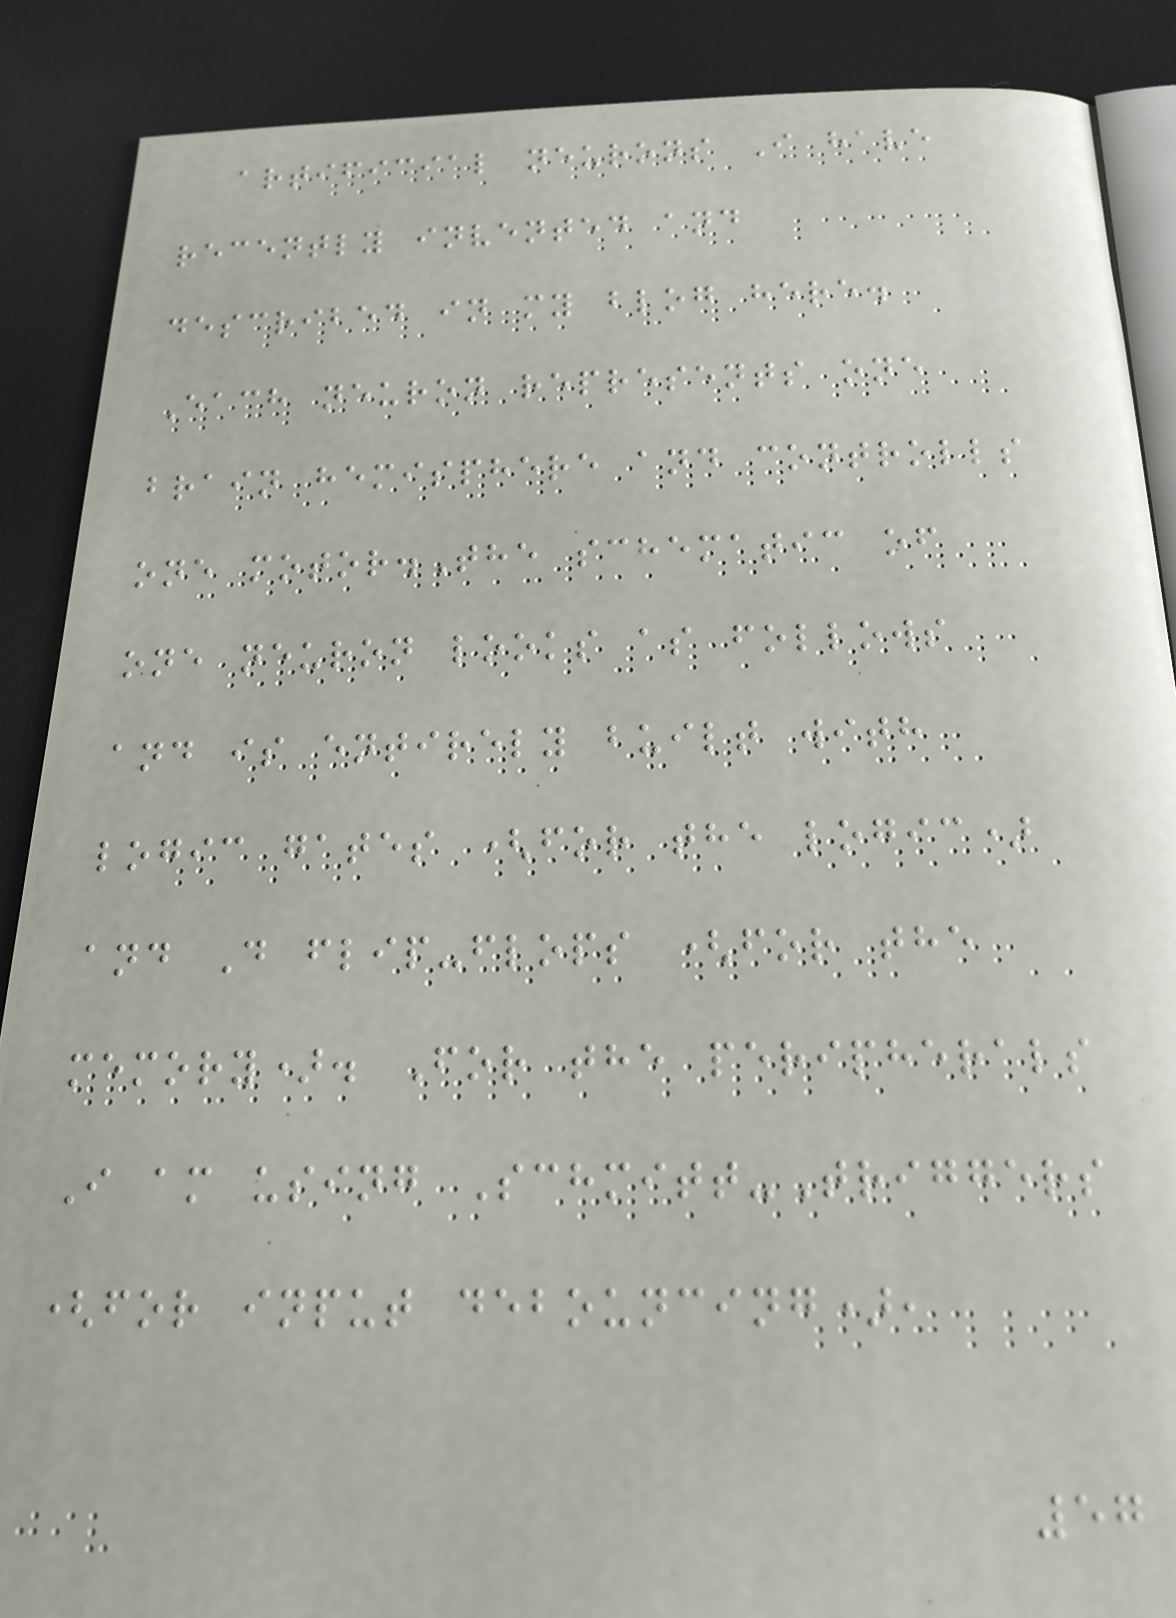artificial neurons I have
recently invented and
described in my blog here.
Each neuron represents one
brain hemisphere and controlls
one motor.The schematic of
one neuron looks as follows
and is entirely built with
logic gates (for the logic)
and D flip-flops (for the
memory). For the peripherals
I am using Schmitt-Triggers
(for input debouncing),
57
